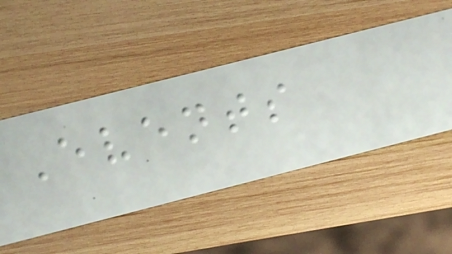Events
